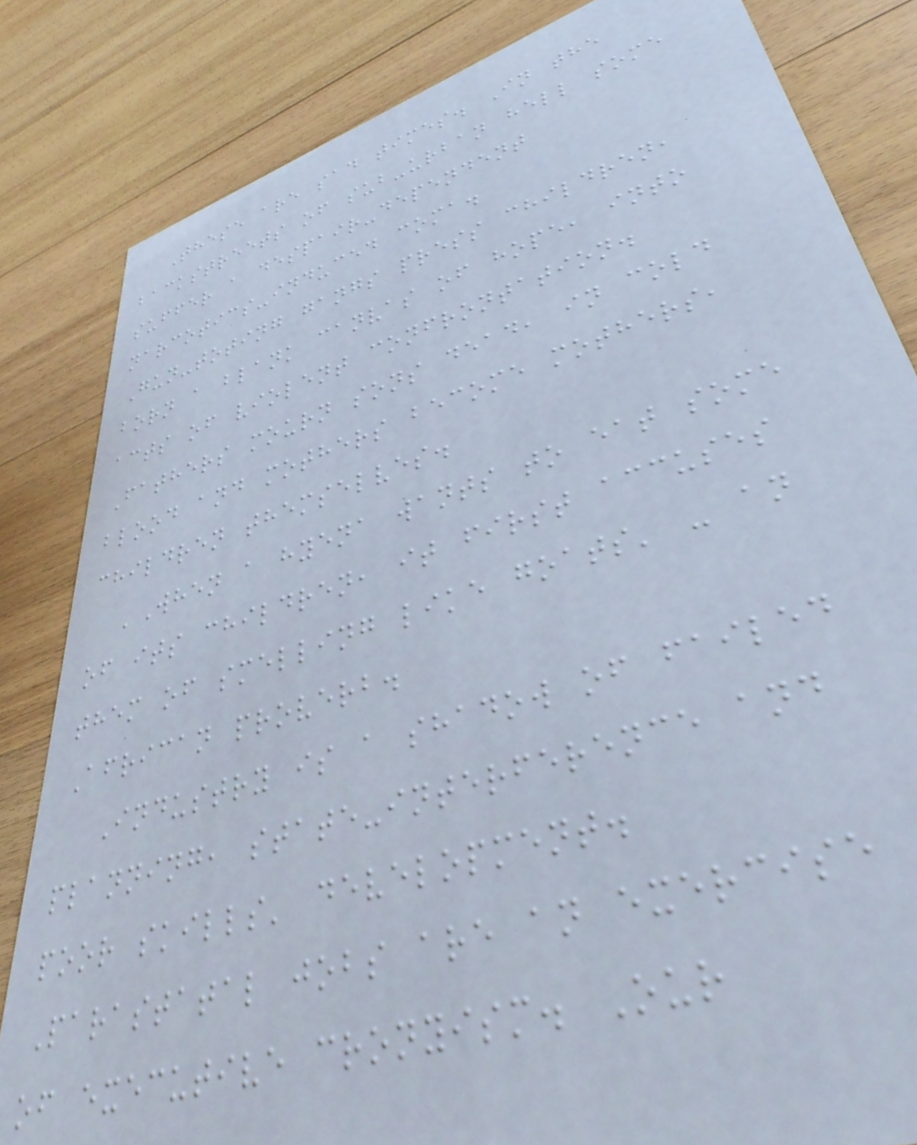These are sad times. In the
backstreets of sub-urban hell some
suffer a despair-dependent
narcotics-induced coma.
Gun-toting gangs press children,
born a blank canvas of hope, into
acts of violent confrontation.
Fathers mourn sons dead, in cold
blood and mothers become mothers,
children themselves.
'When a hyena wants to eat some
of its children, it first accuses
them of smelling like goats' - an
African proverb.
Industry is a shadow of failed
planning, state-interference and
poor skills' development.
Parastatal jobs are an exercise
of executive cronyism. Our
